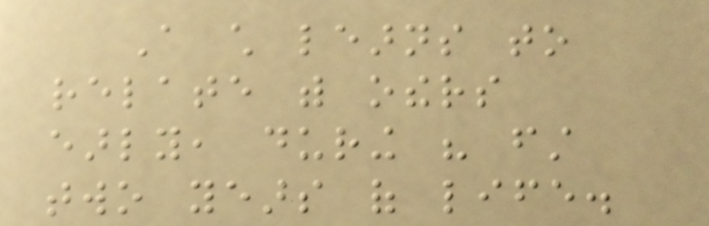A child learns to
relate with others
early, during his first
two years of life.
